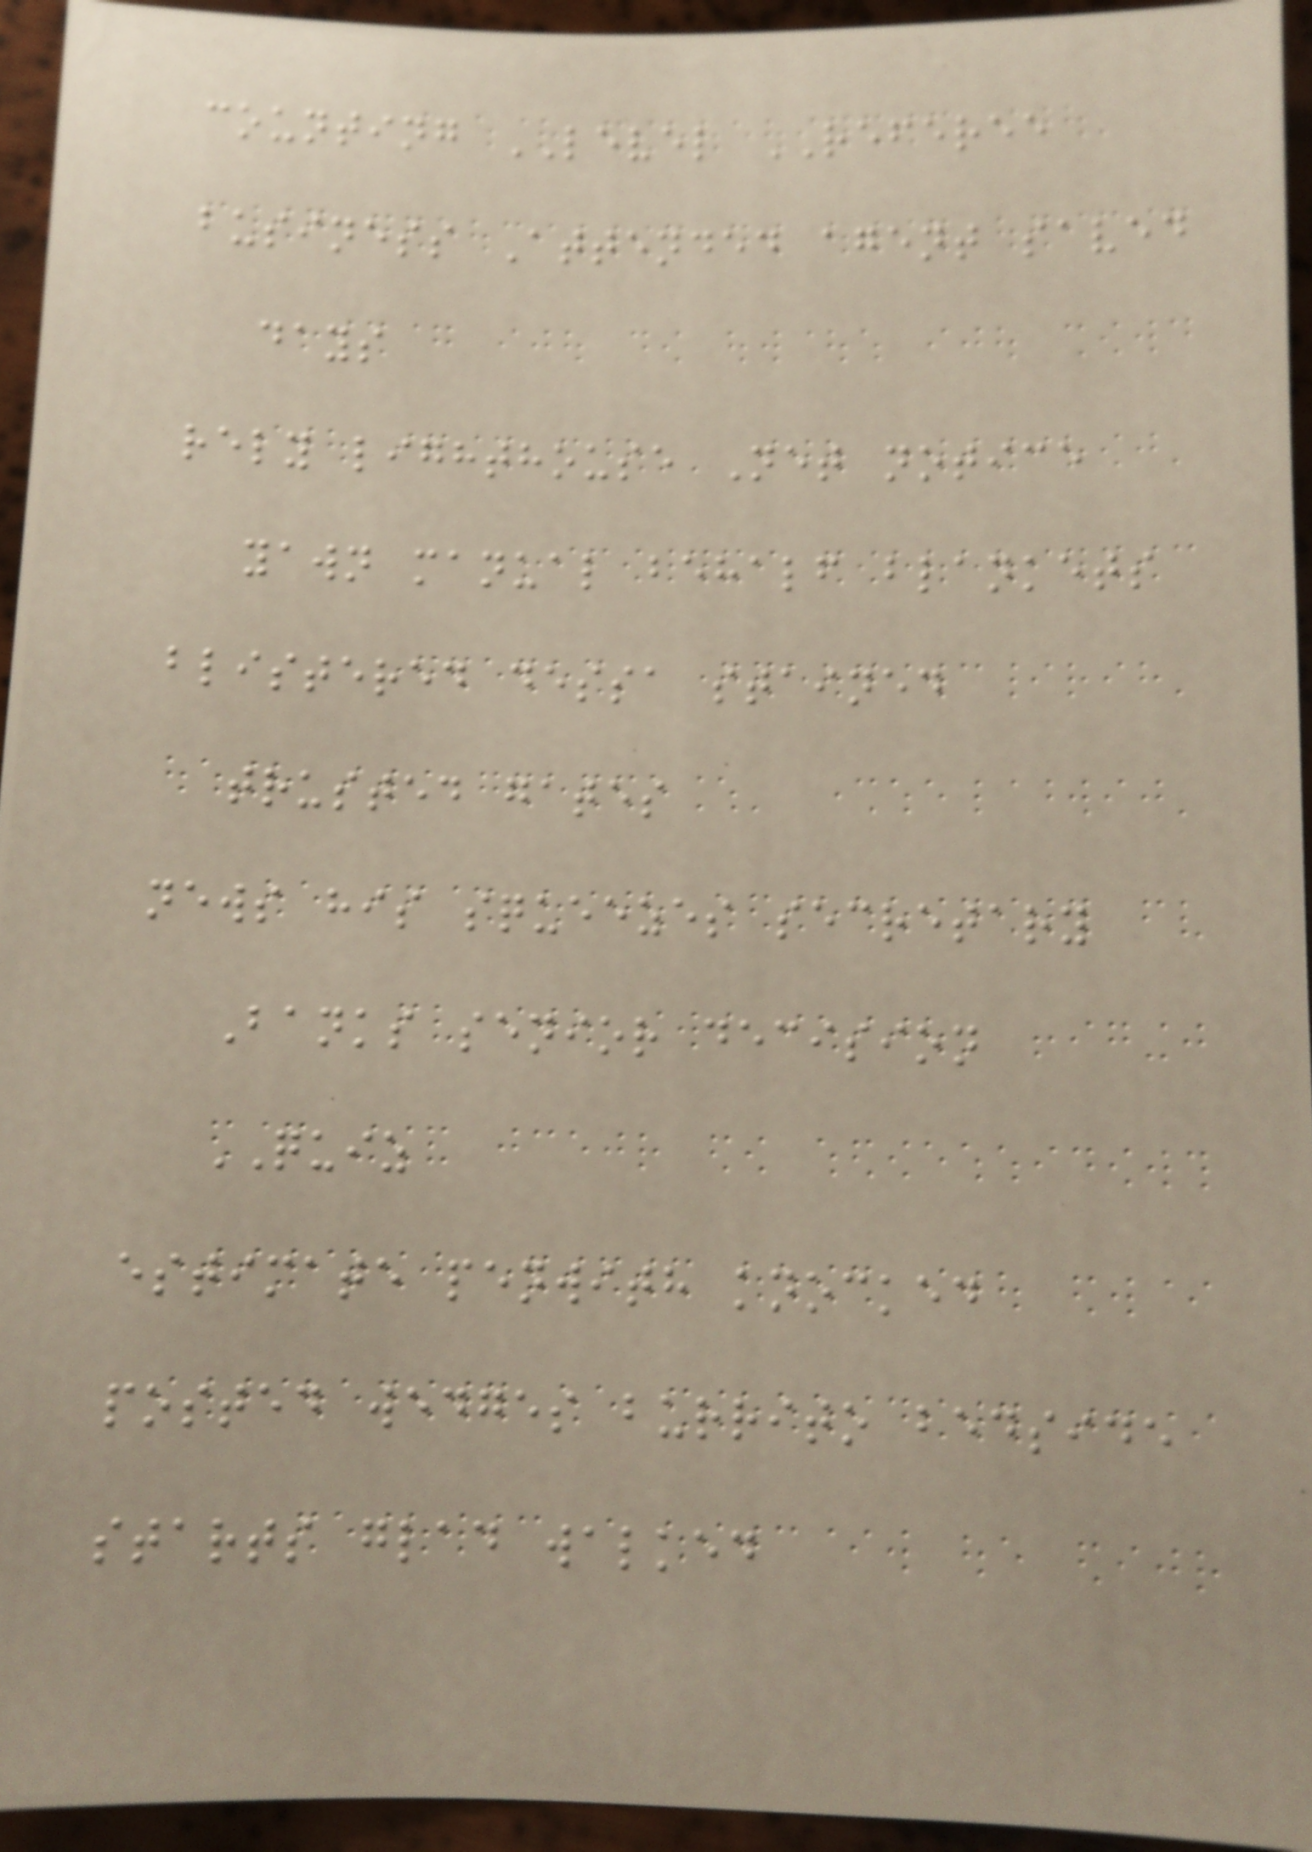counting LEVEL REFEREE
business Attended agent saved
days
rely lighthouse Net notice
yawn manual behalf blankets
blistered dessa stained
trusted gates
news his squeezes secretary
Banks senior decision
QUIZ
estimate penwith knocked
posted wedges burrito bedside
starts glad walked
